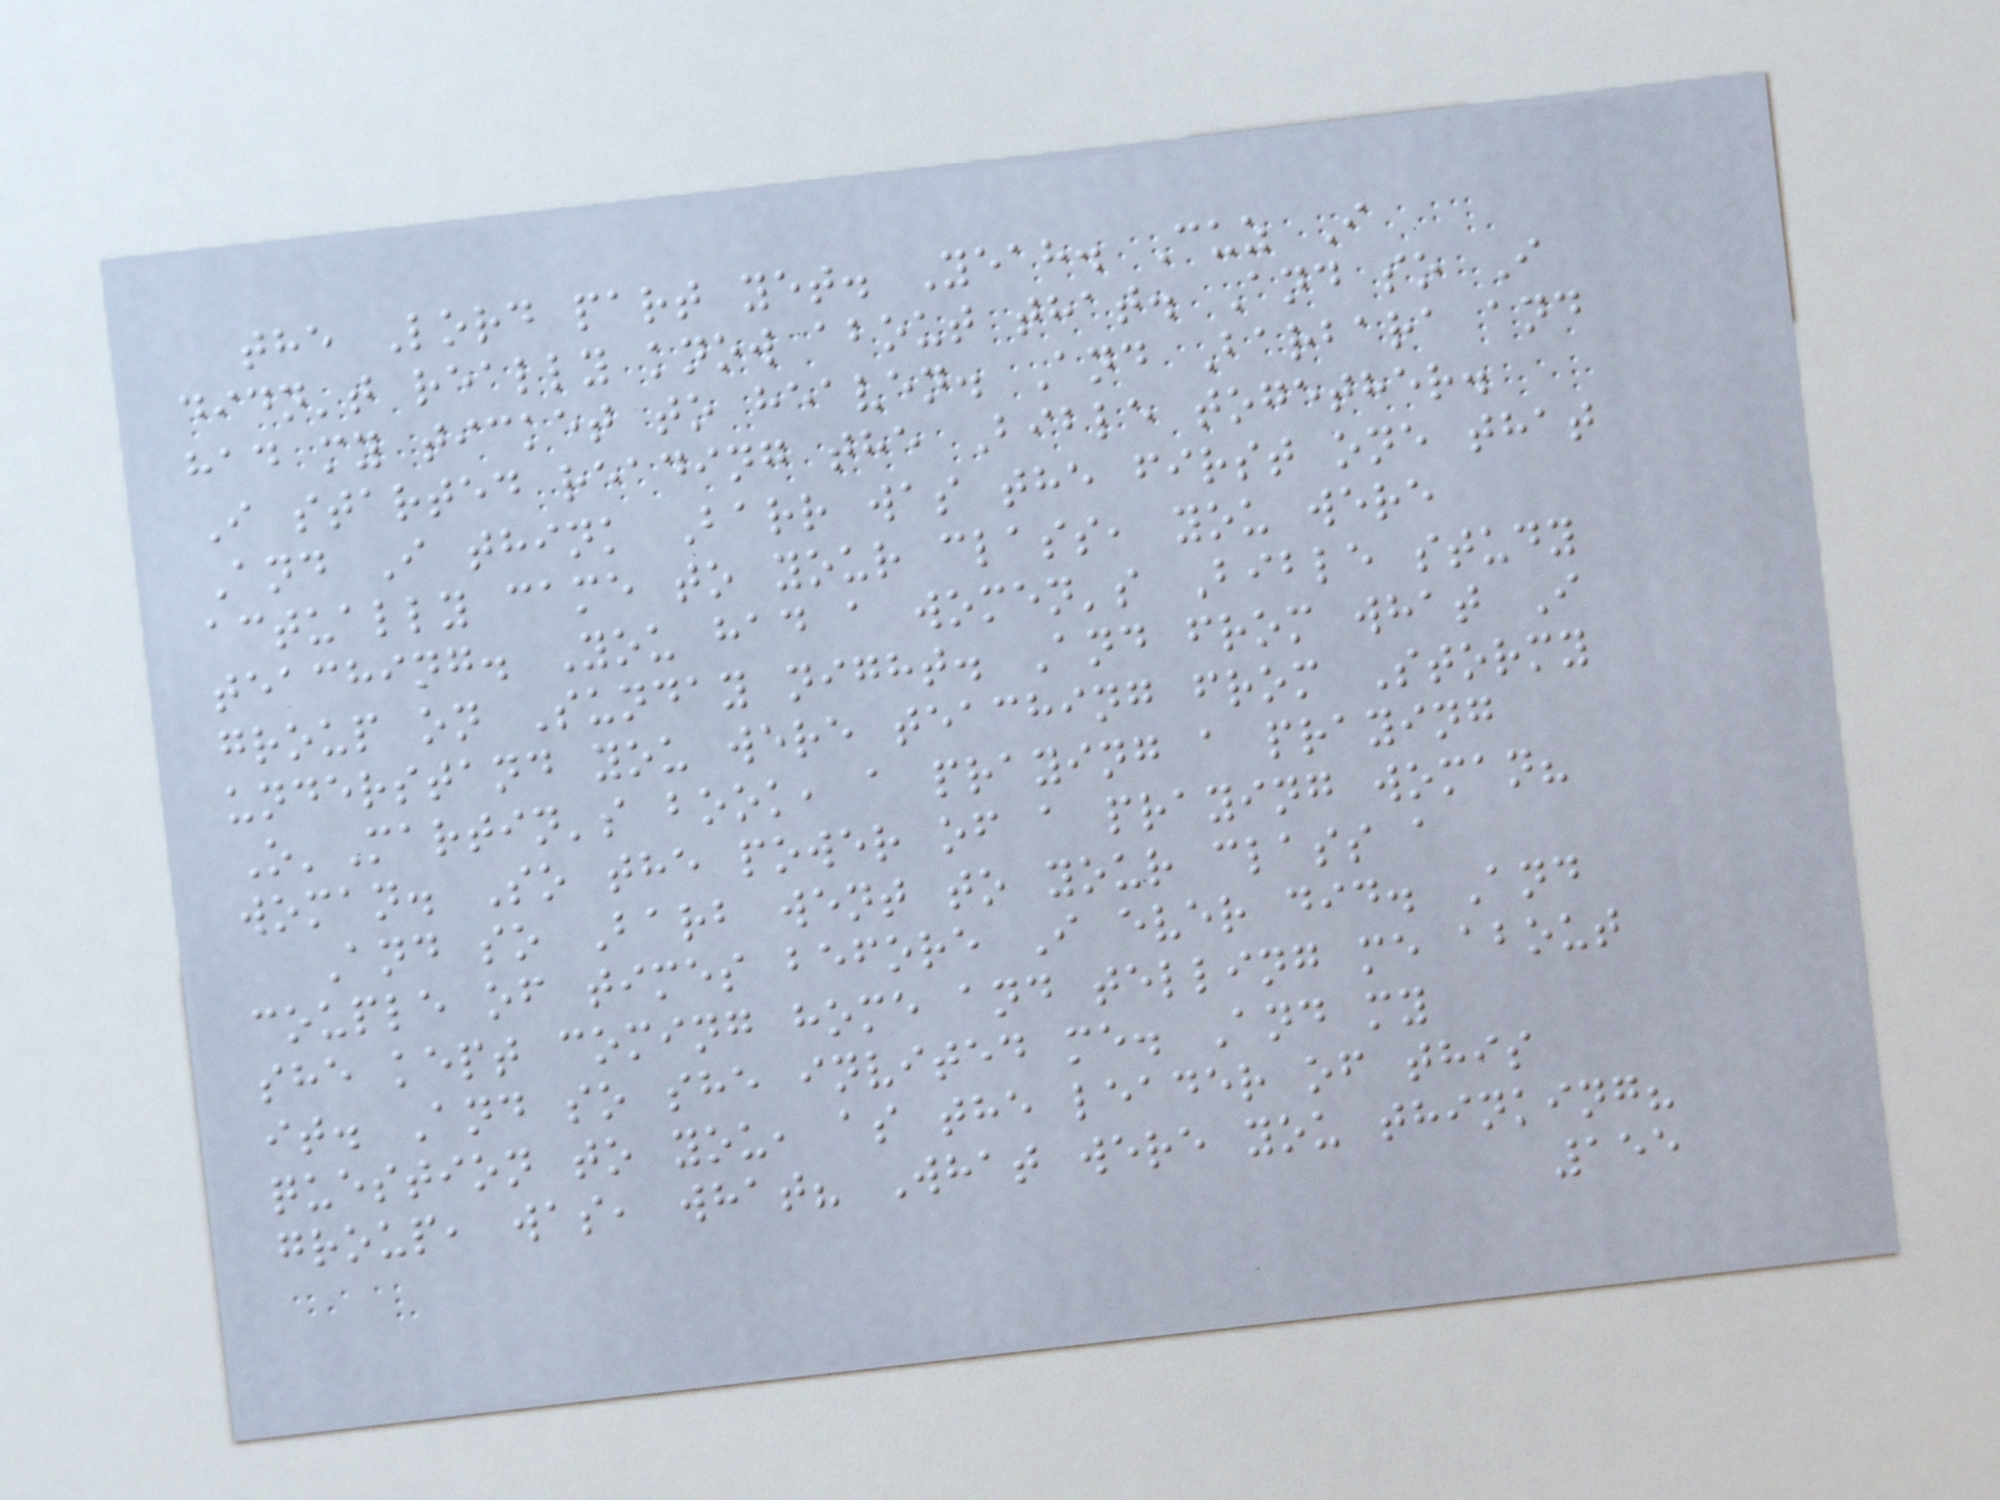the Lord part yet. Yeah. Cuz I
didn't really know about that. And so I
had my ticket to heaven. And Barbara and
I started reading the Bible together.
And I think Barr was the first one that
actually came to your class, you were
teaching. You had a women's Bible study
group on Sunday night. And from what I
understand you were teaching from Stormy
O'Martin's book, a praying a praying
woman. So the power of a praying woman?
And so Barb went to your class a
couple of times before I ever did. And
she kept coming home and telling me about
it. And so she invited me. And my
question to you, as the leader of this
group, was, what? What were you thinking?
155
